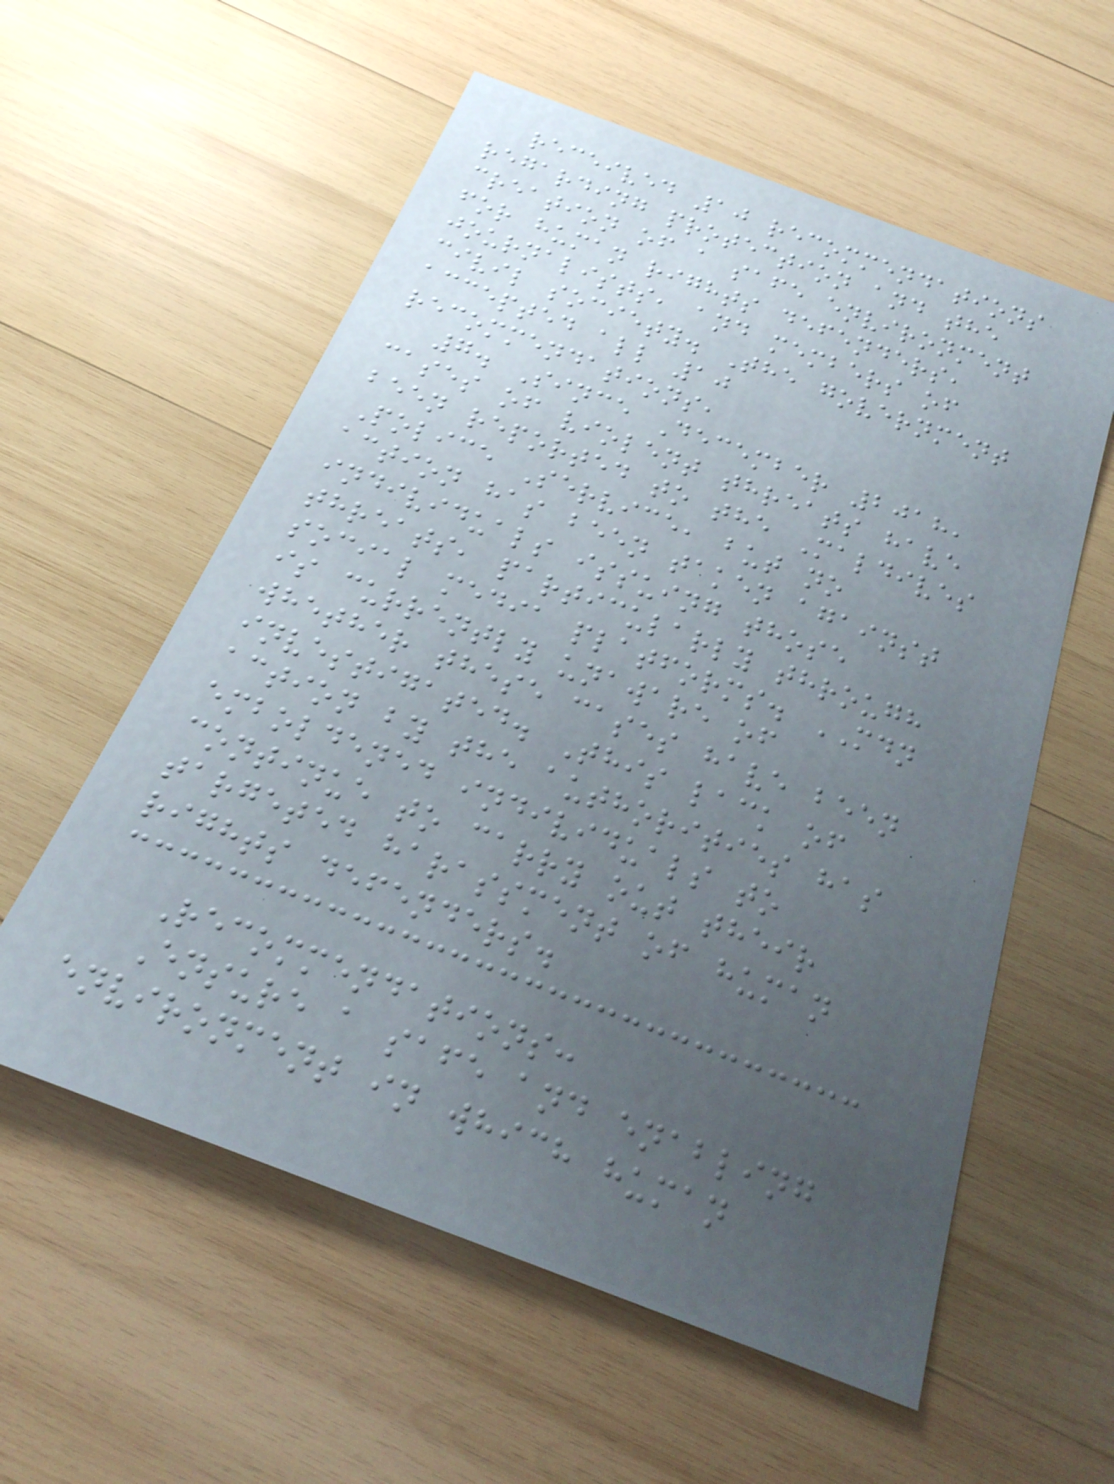received 10 recommendations
regarding protection and the
creation of a safe environment
for human rights defenders,
journalists, and members of
civil society. The government
accepted all 10
recommendations,
7. Since December 2018,
cases of violent threats have
been reported to the Maldives
Police Service, but no
action has been taken against
individuals issuing those
threats, particularly through
social media platforms. MDN
is currently unaware of
whether these cases have been
investigated. This lack of
action by the authorities has
emboldened individuals to
continue to carry out their
targeted harassment of human
rights defenders.
Recommendations:
Ensure a safe and enabling
environment in which human
